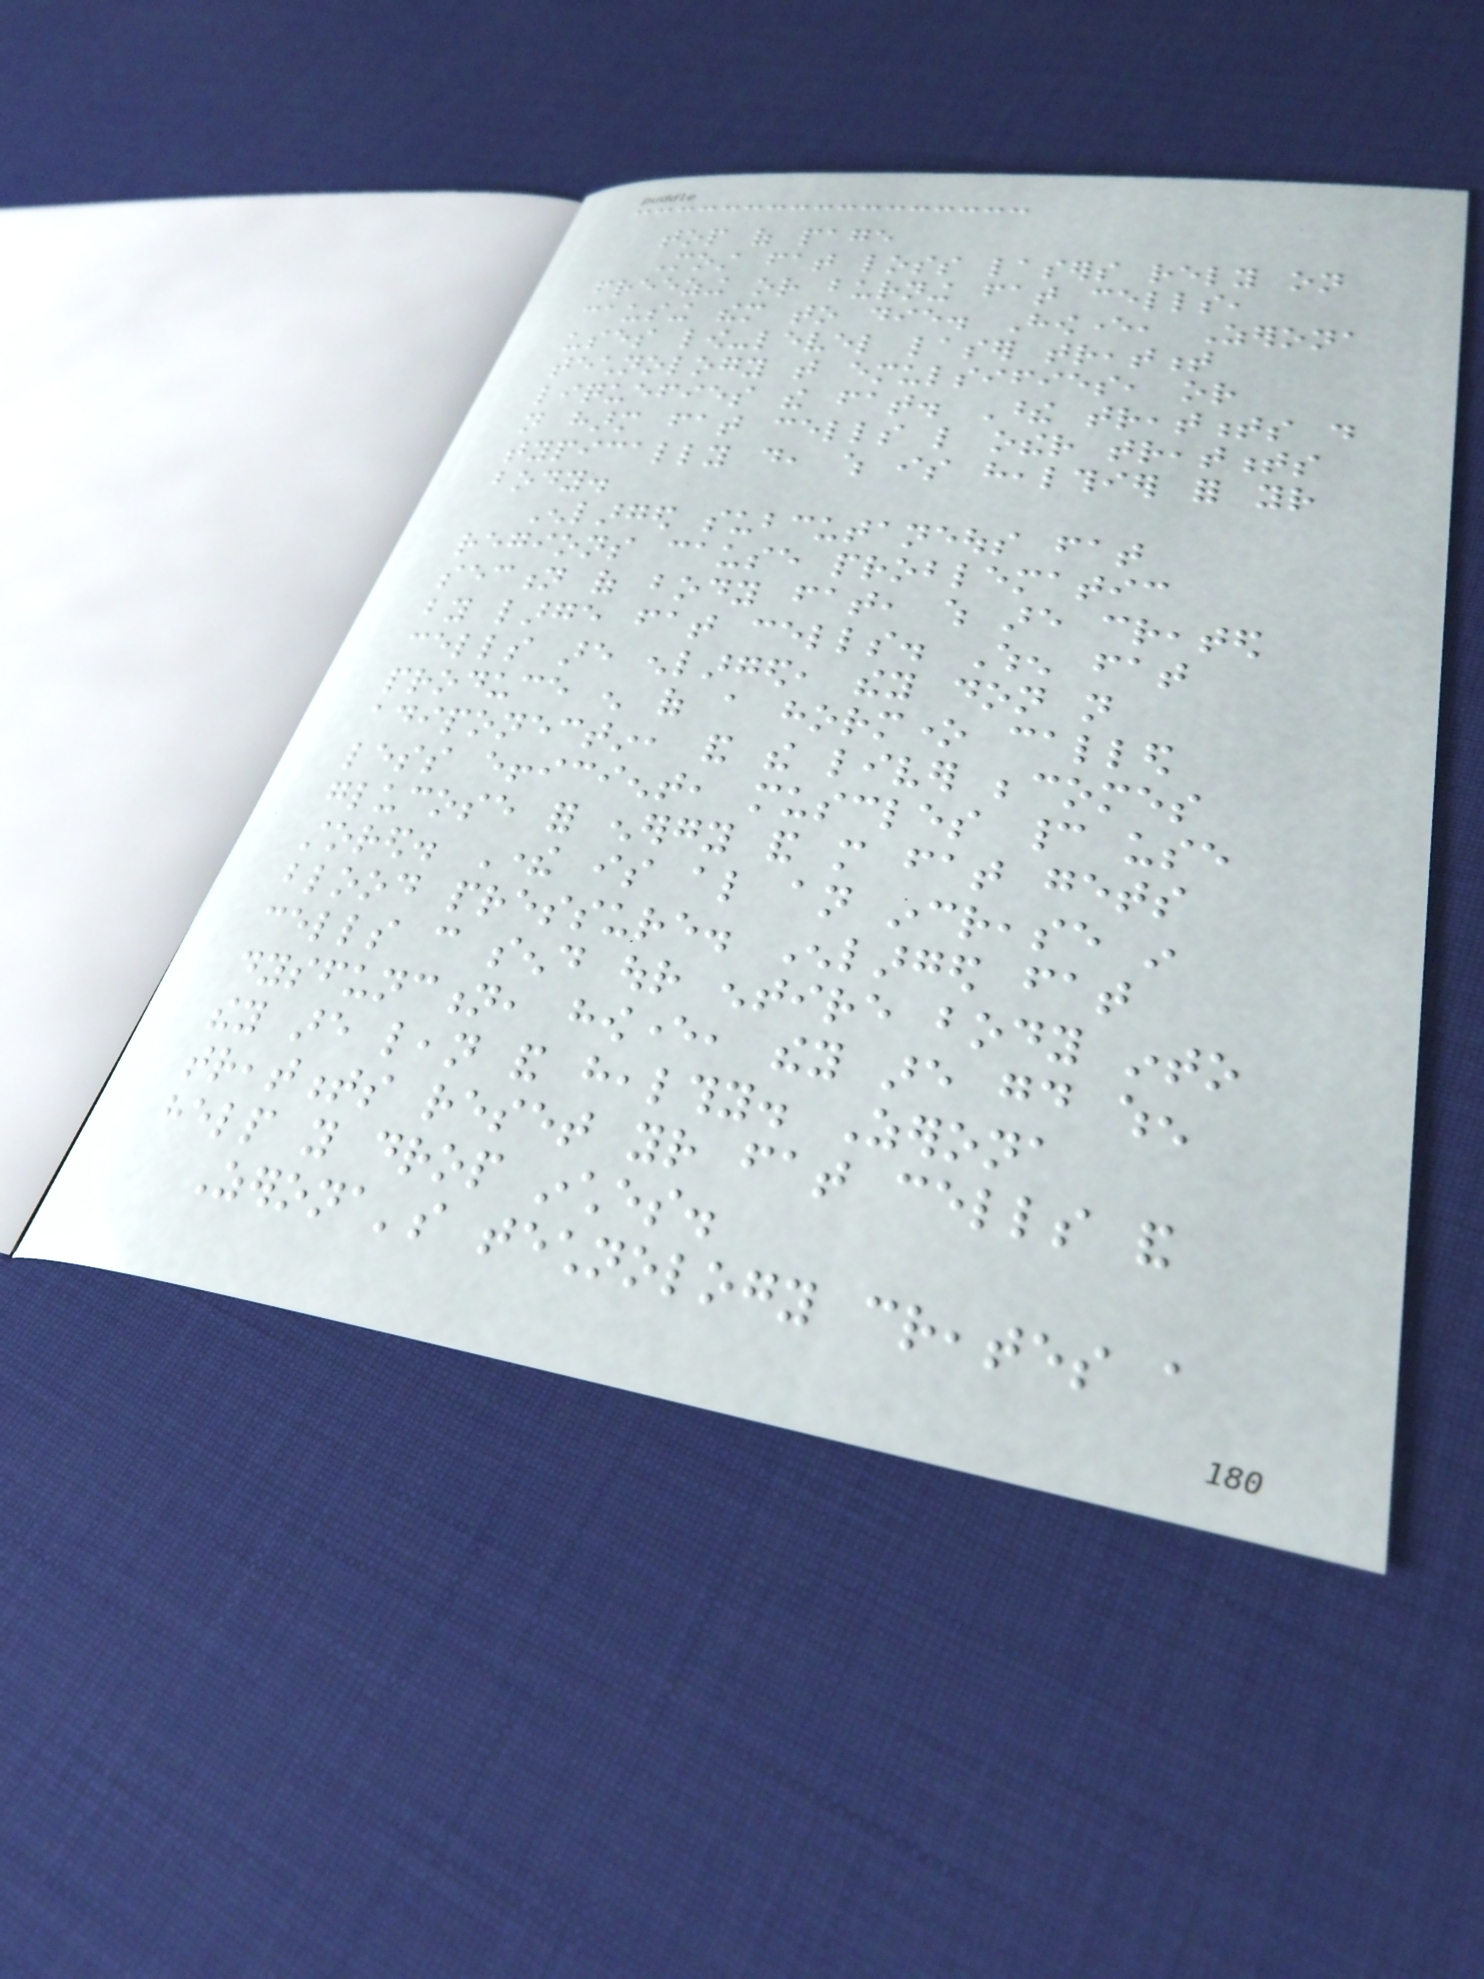top of page
Most fat loss lasers rely on
freezing or burning fat cells,
causing them to die. However, Zerona
uses low-level laser treatment
technology that emulsifies, or
liquefies the fat. These treatments do
not harm fat cells like other treatments
typically do, which is healthier for your
body.
Enlarged subcutaneous fat
regions cause problematic
section of body fat, which are created
by large fat cells. When fat
cells are enlarged, they don not
produce enough of a hormone called
adiponectin, and the liver becomes
less efficient, muscles cannot use
glucose for energy and more fat gets
stored. There is also an increase in
blood pressure. Enlarged fat
cells can send our entire body into
dysfunction, however, they are good when
they are lean and healthy. Zerona
treatments reset your fat cells and
help you drop inches.
Zerona's technology creates a
